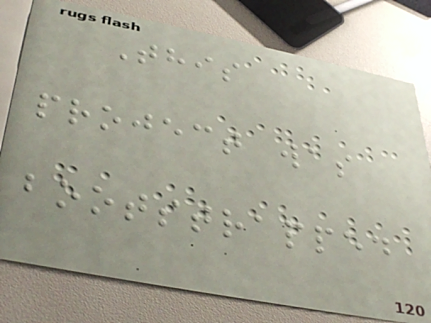This
project was
bootstrapped
